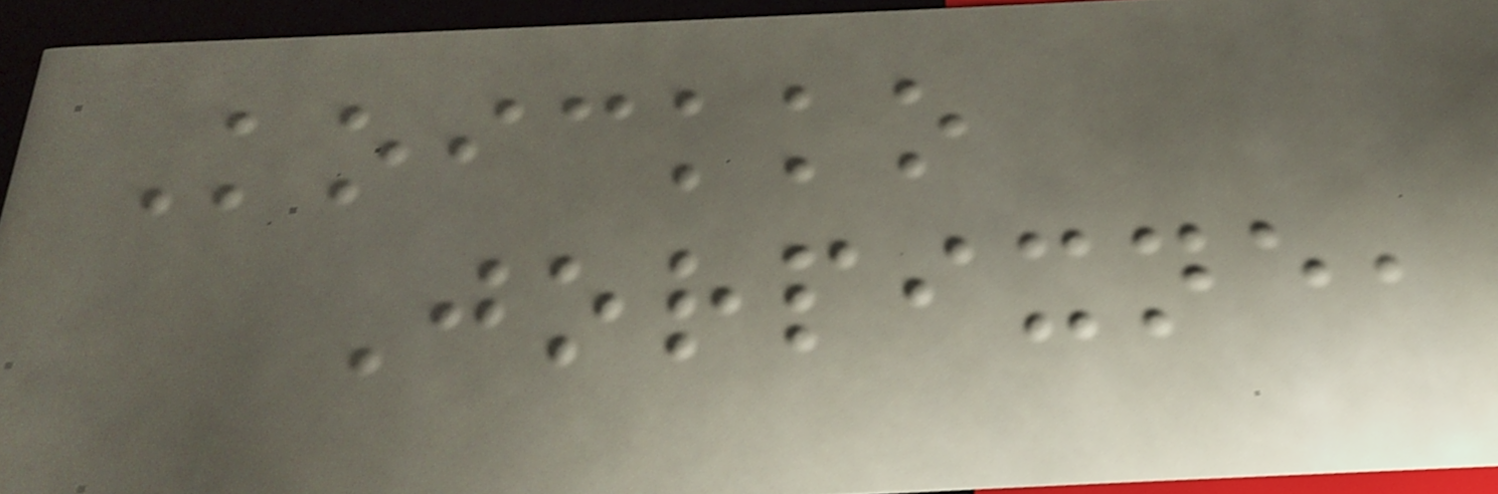Koickko
Jorpixne,
